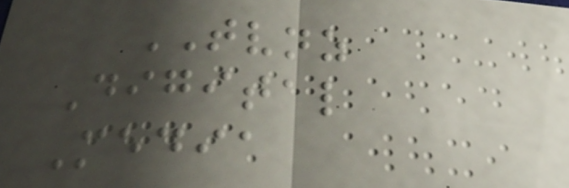TVNZ
Digital
Media
